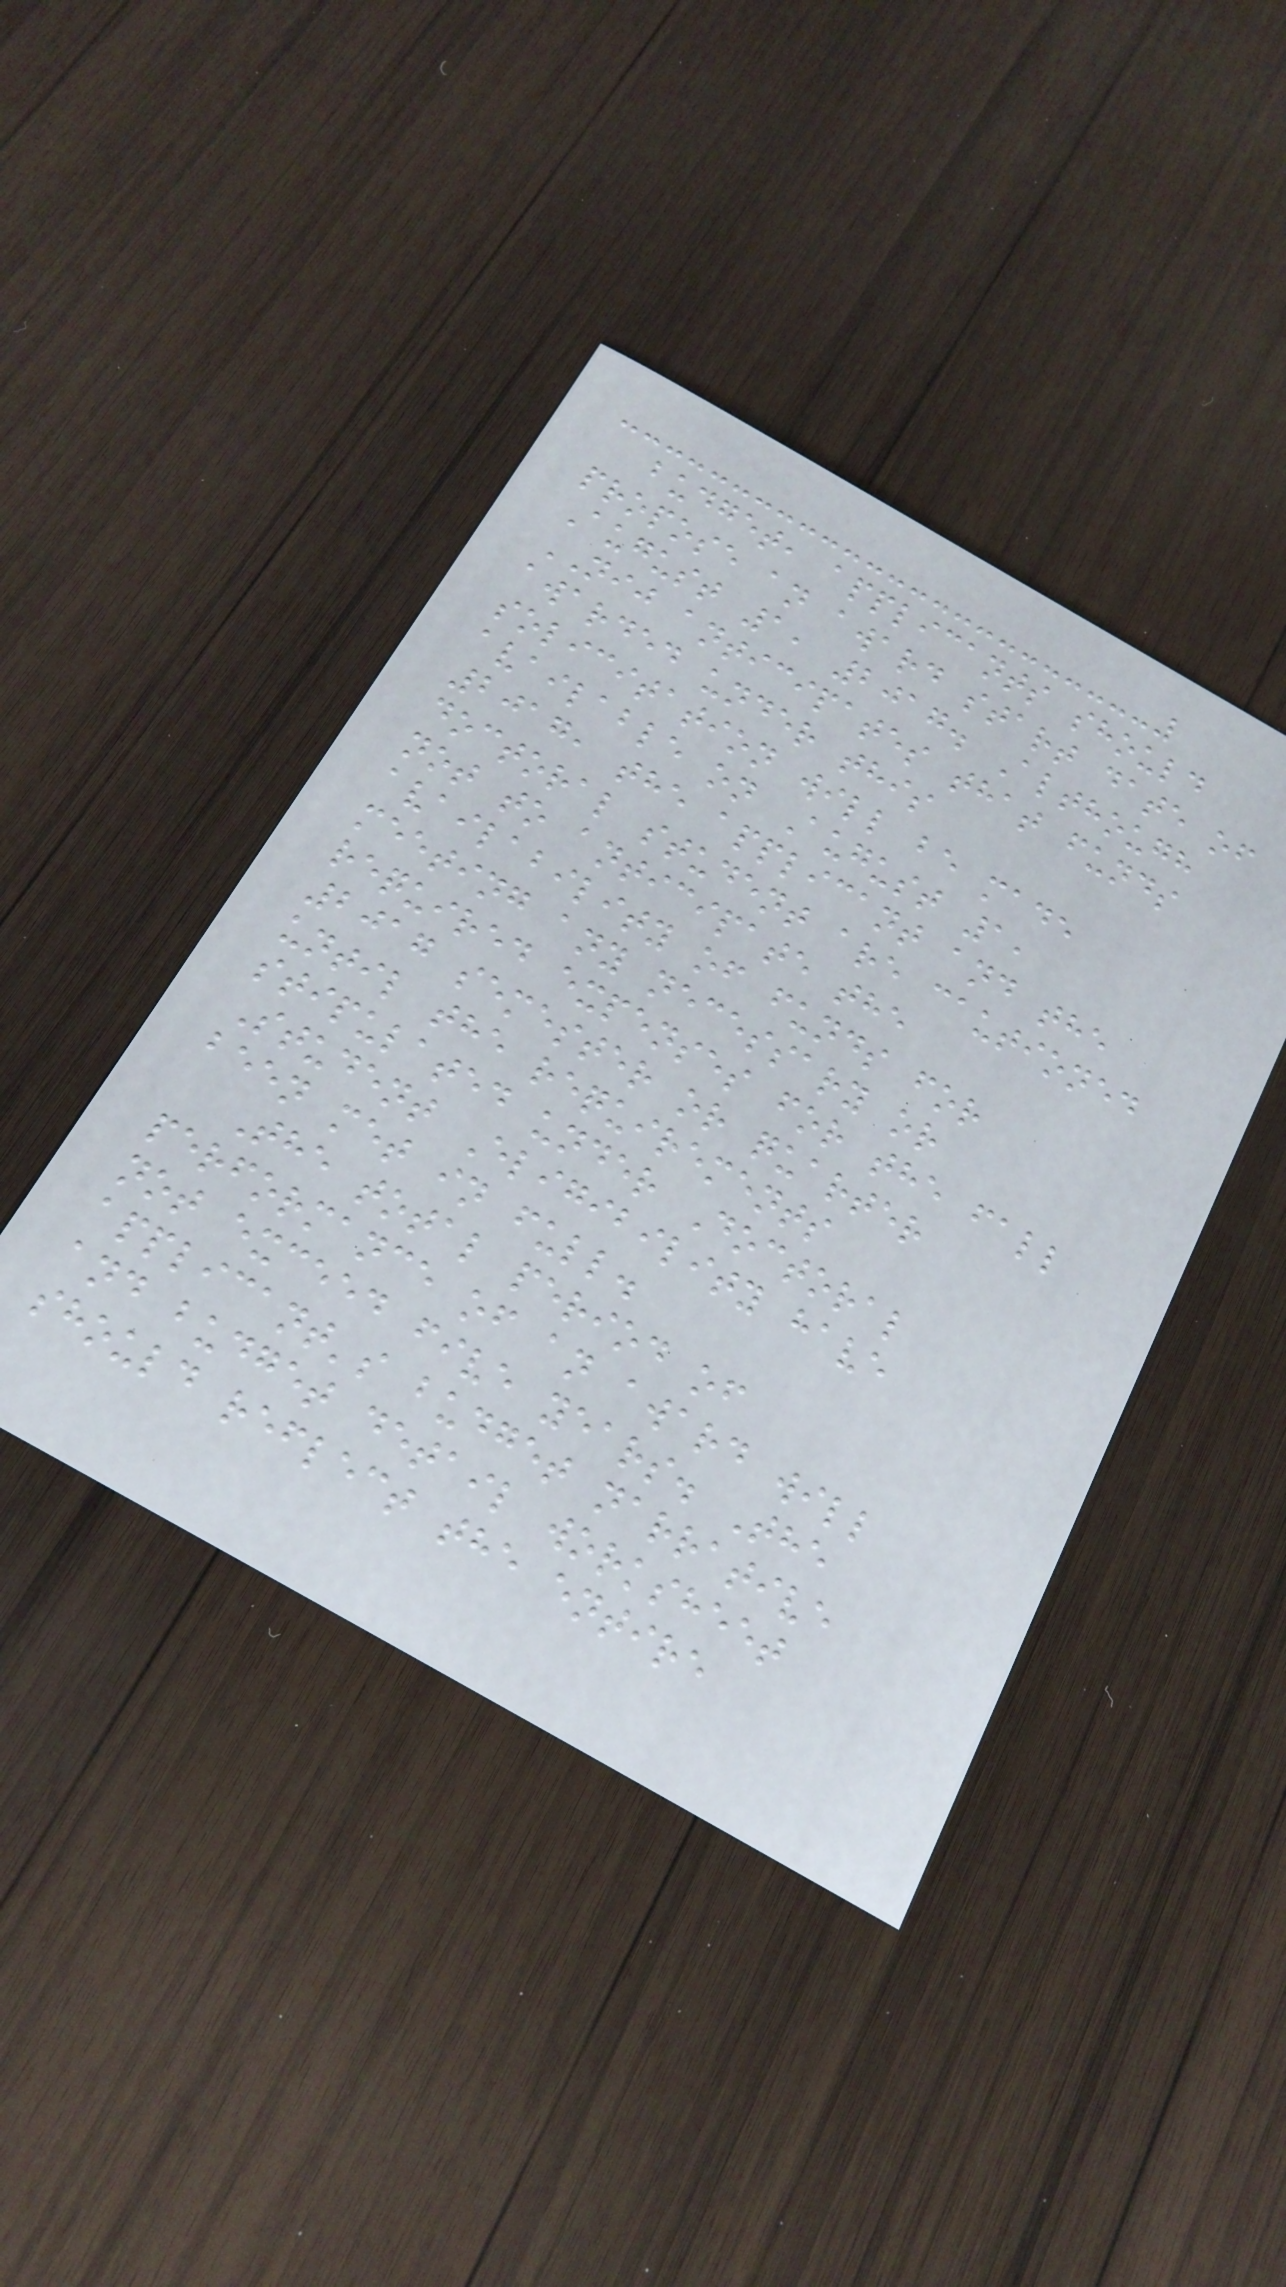budget, applicants should
propose an award start date of
August 1, 2017. Although
NIJ anticipates that funds
awarded under this
solicitation will be made
available on August 1,
2017, the applicant and the
doctoral student are cautioned
not to anticipate the
availability of funds for
meeting any necessary or
required expenses for the fall
2017 semester or quarter
until the requirements
stipulated under Doctoral
Student Eligibility have
been met in full.
The total period of
performance of an award will
not exceed five years. The
applicant's budget narrative
and budget detail worksheet
should reflect the entire
